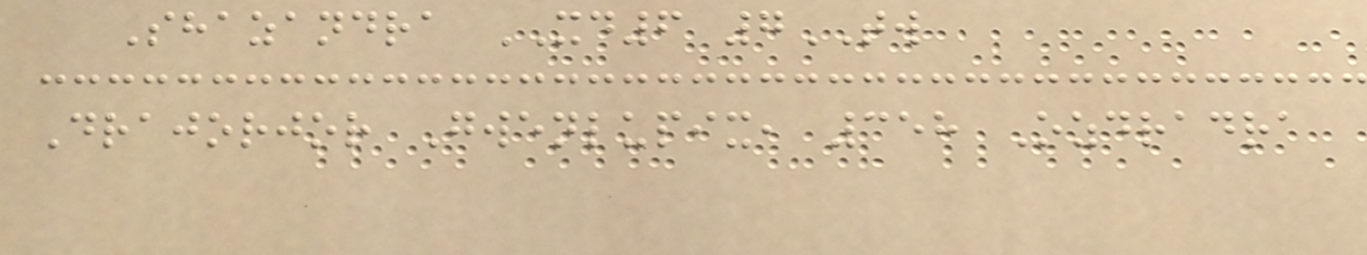Shazandra XD6 7TW
Drajorjor Gwenlupix, 358 Ozdradra
